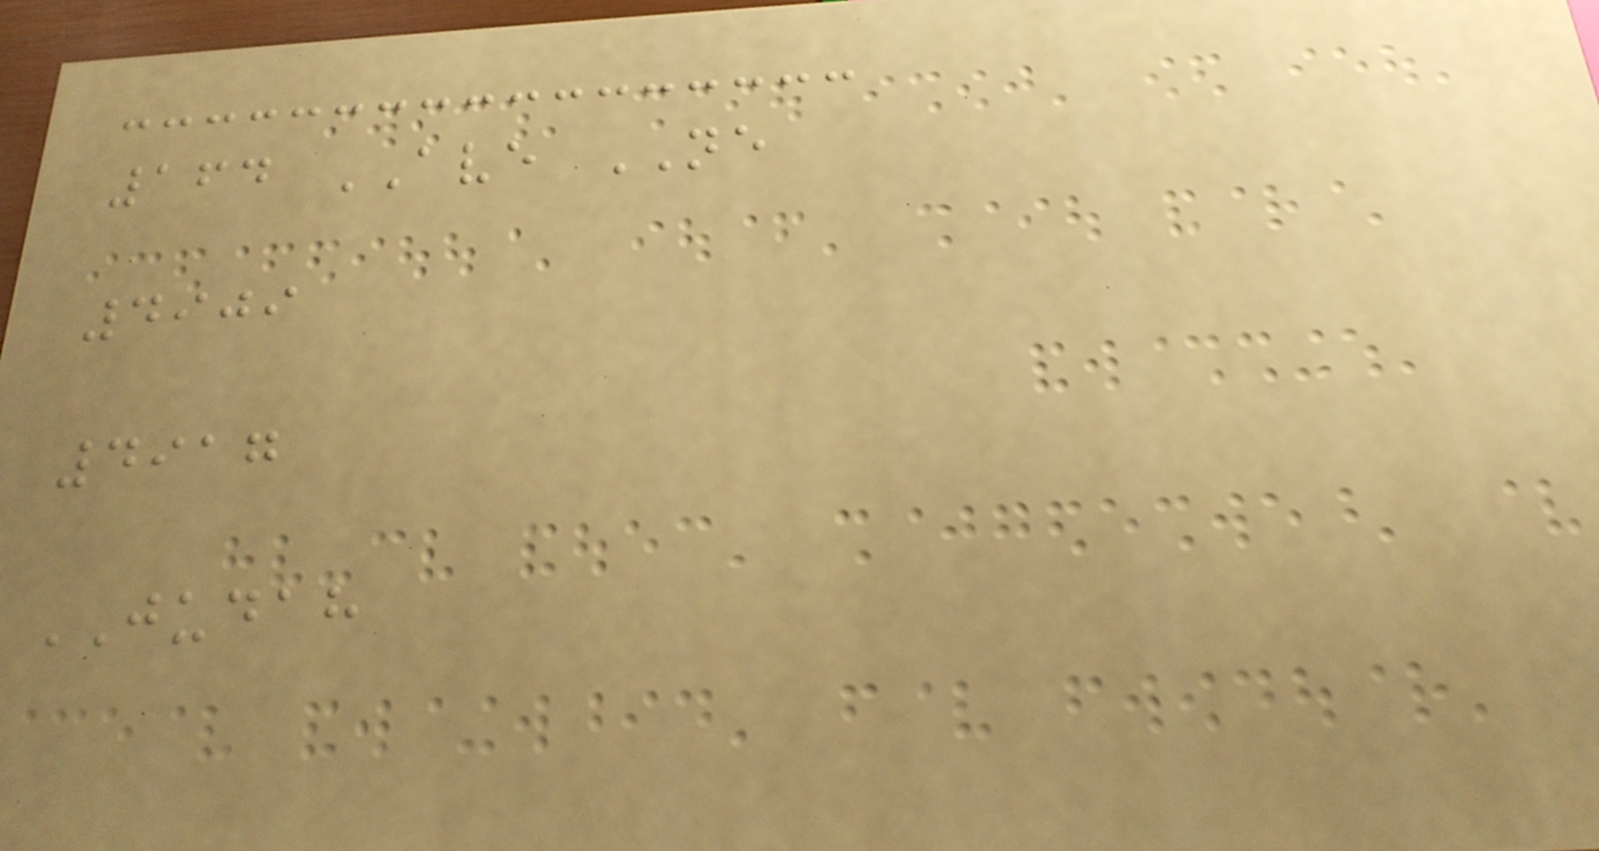164 AVE NE
4909
4917
JUDAH
